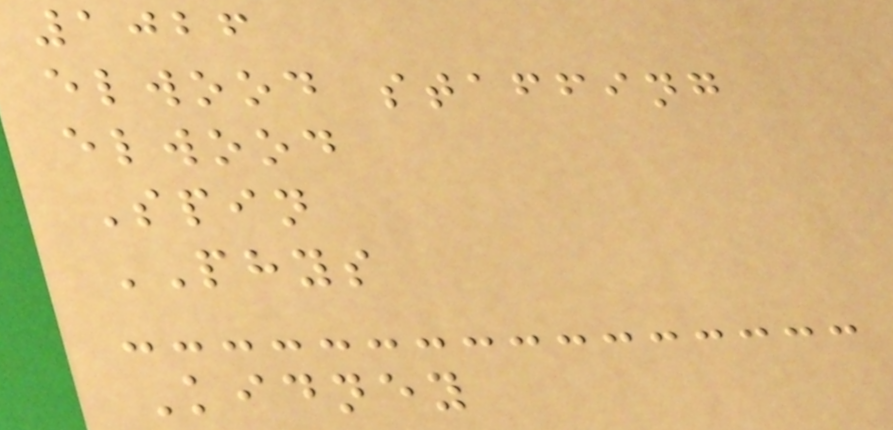1026
elwood staffing
elwood
Spin
PHYS
Kidney
